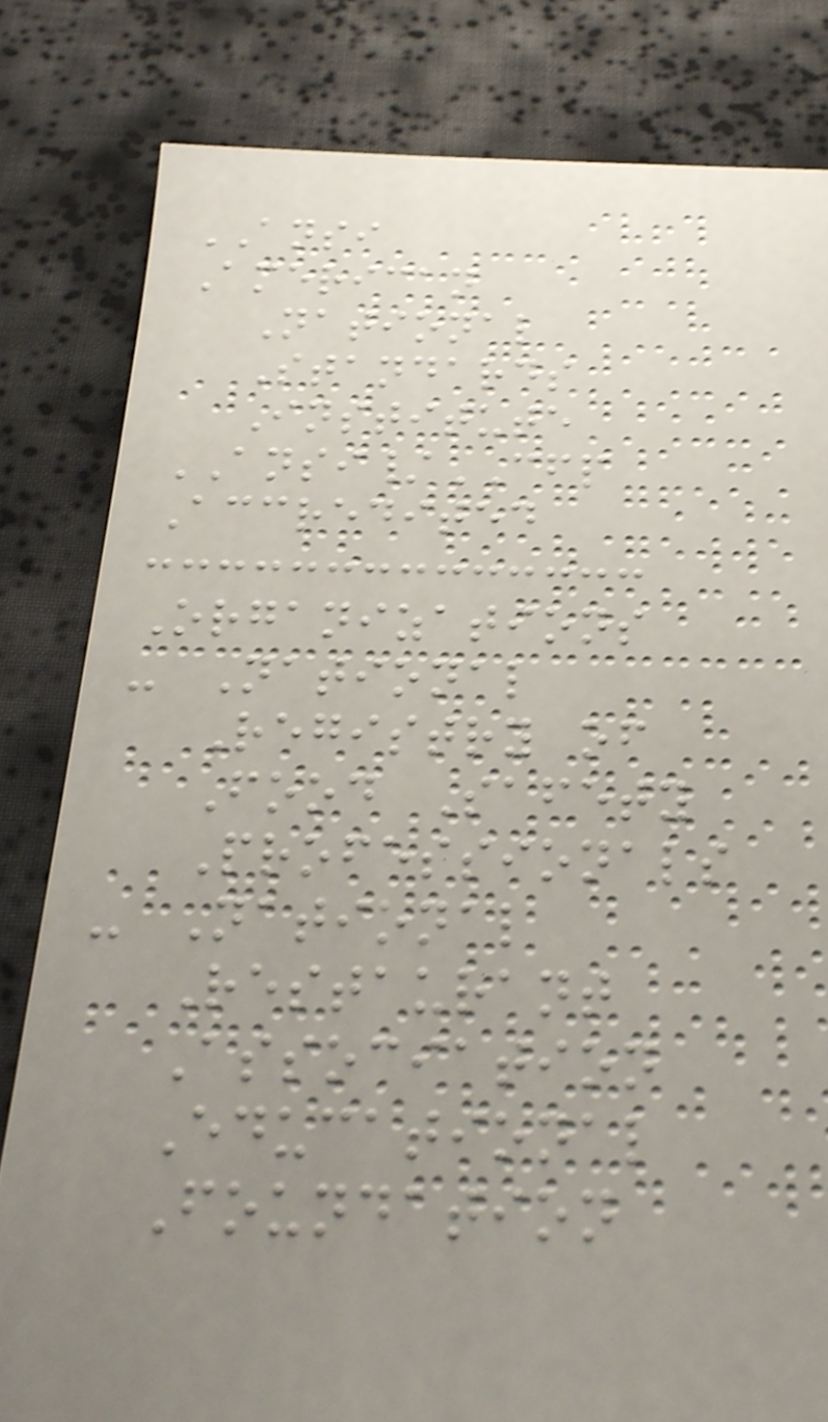ANSI
American
National
Standards
Institute
ANSI/CFP
Accredited
Organizations
- National
Registry of
Food Safety
Professionals
- National
Restaurant
Association
Educational
Foundation
